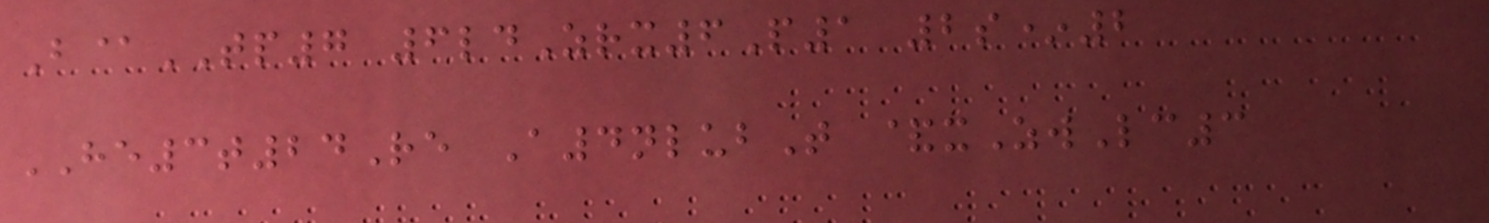B@TP7 6ldZrx6P1 2s*2
HE3t24Re A4nlubT &xZwLc3
